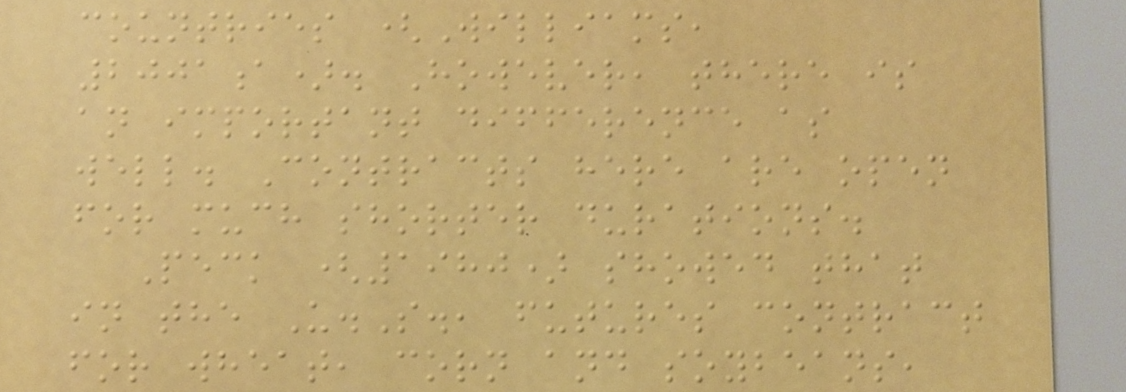countries (Williams,
2001a). However, there is
an important difference as
well. Contracts here are open
for much shorter durations.
Peck (1980) showed that
in the U.S., futures contract
for wheat, corn and soybeans,
